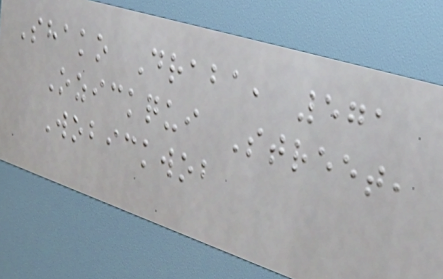Shako Draba, 571
Ozickqui Street,
Wobickwob
